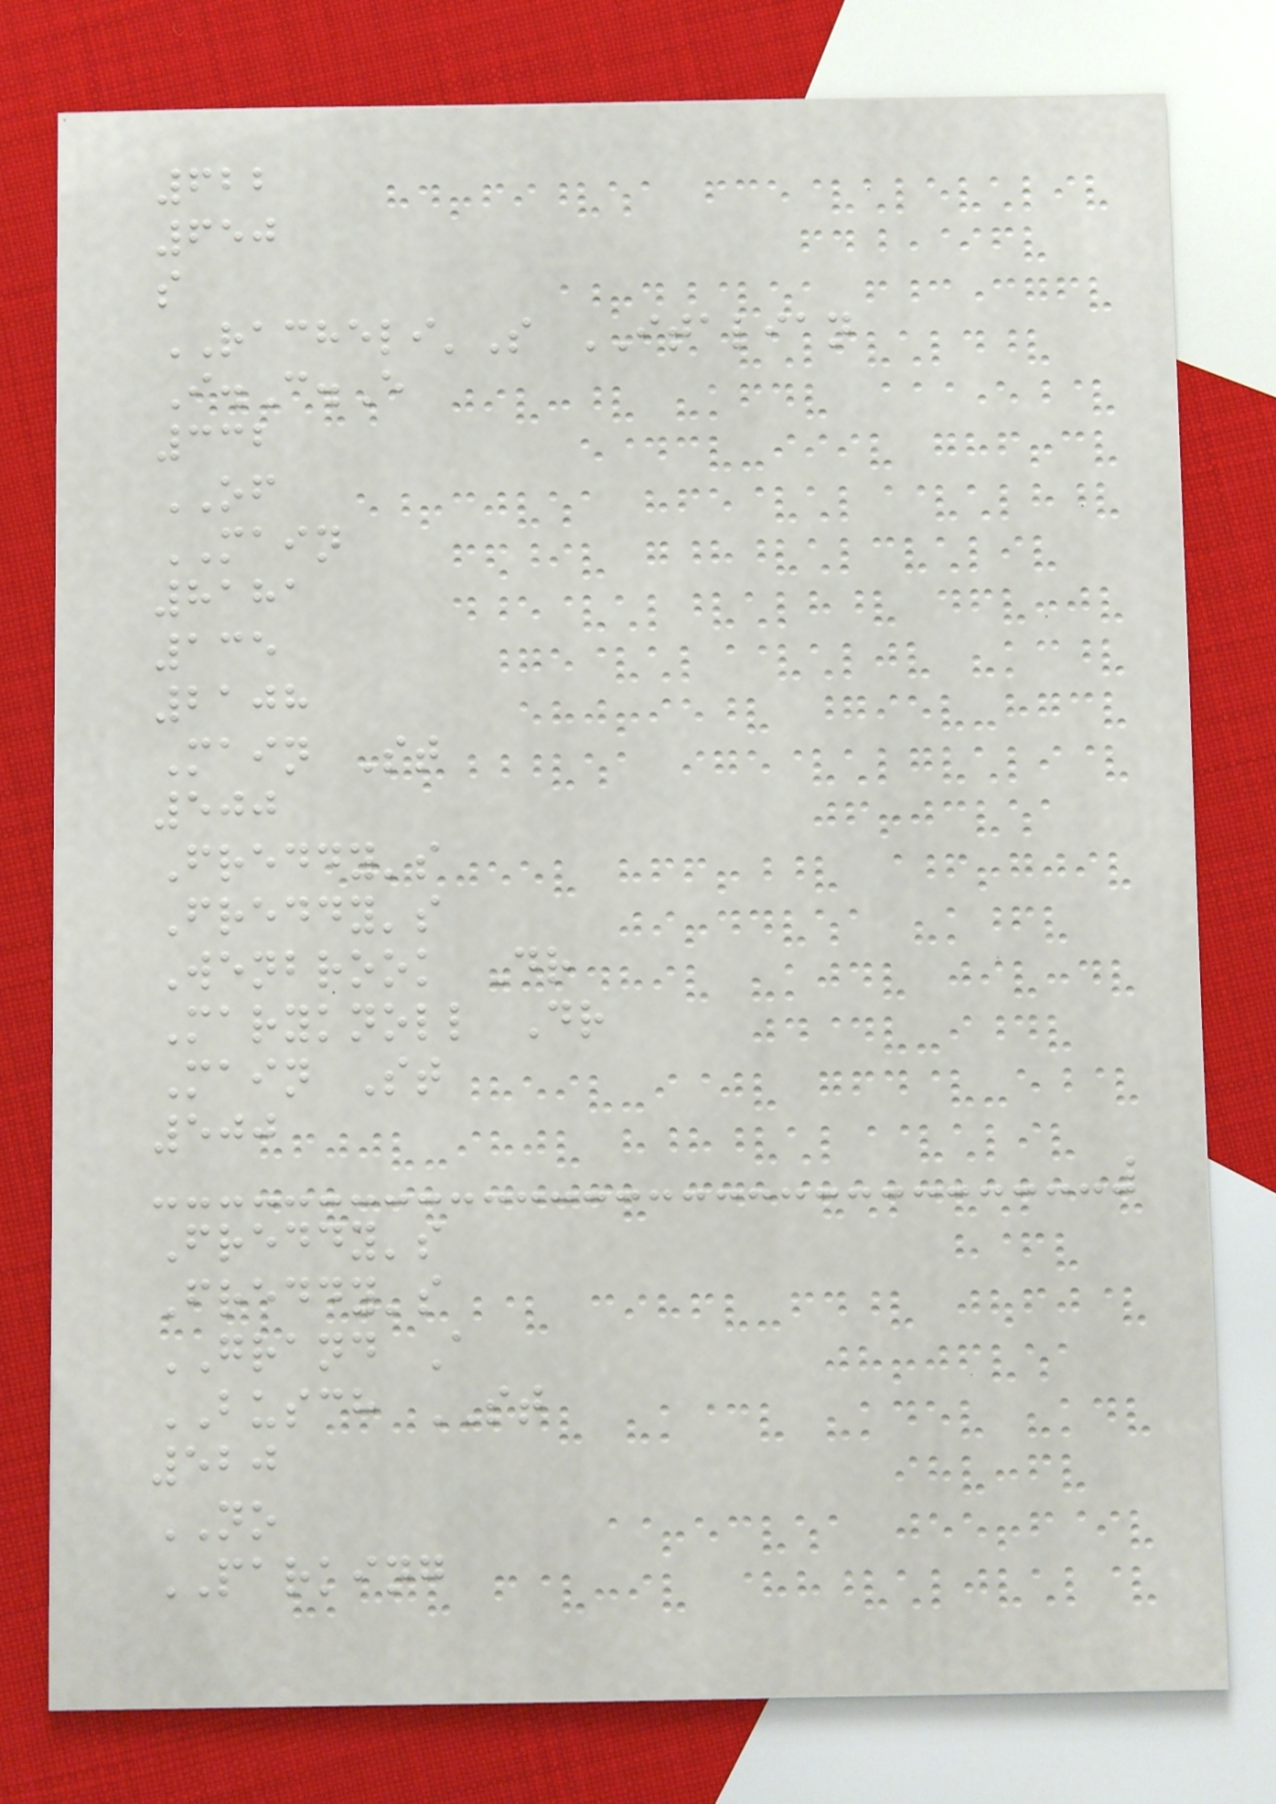622
650
s
RACHELI'S ITALIAN
I.C.E
332
OF
MAIN
8181
135
2108
Main St
500
Freddy's
Freddy's
Wenbrook Dr
Maryknoll Dr
Main St
500
Freddy's
Freddy's
GRAND A
BUSCH ST
520
NO
PARKING
